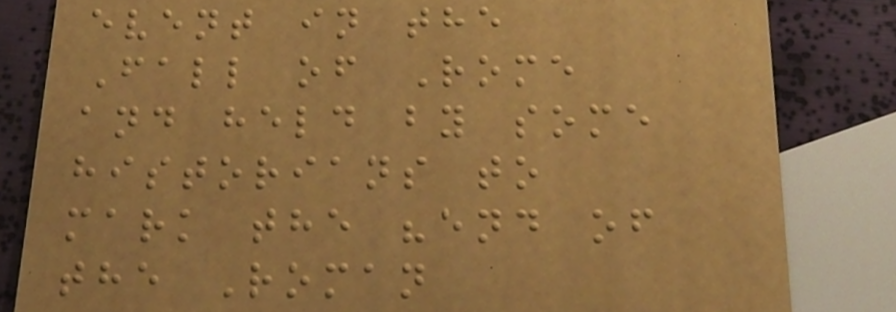event in the
Fall of Rome
and held by some
historians to
mark the "end of
the Roman
